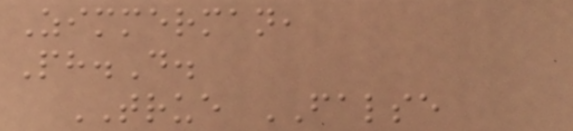Zimmerman,
Ph.D.
TRUE FALSE
